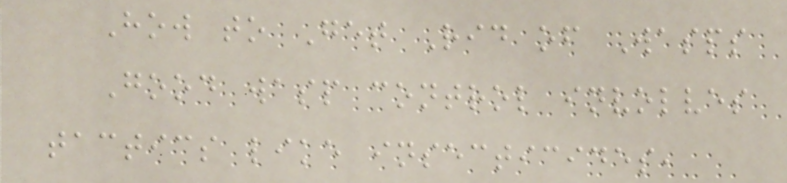How to Get Rid of Wasps
Good wasp control involves
tactics like insecticides,
